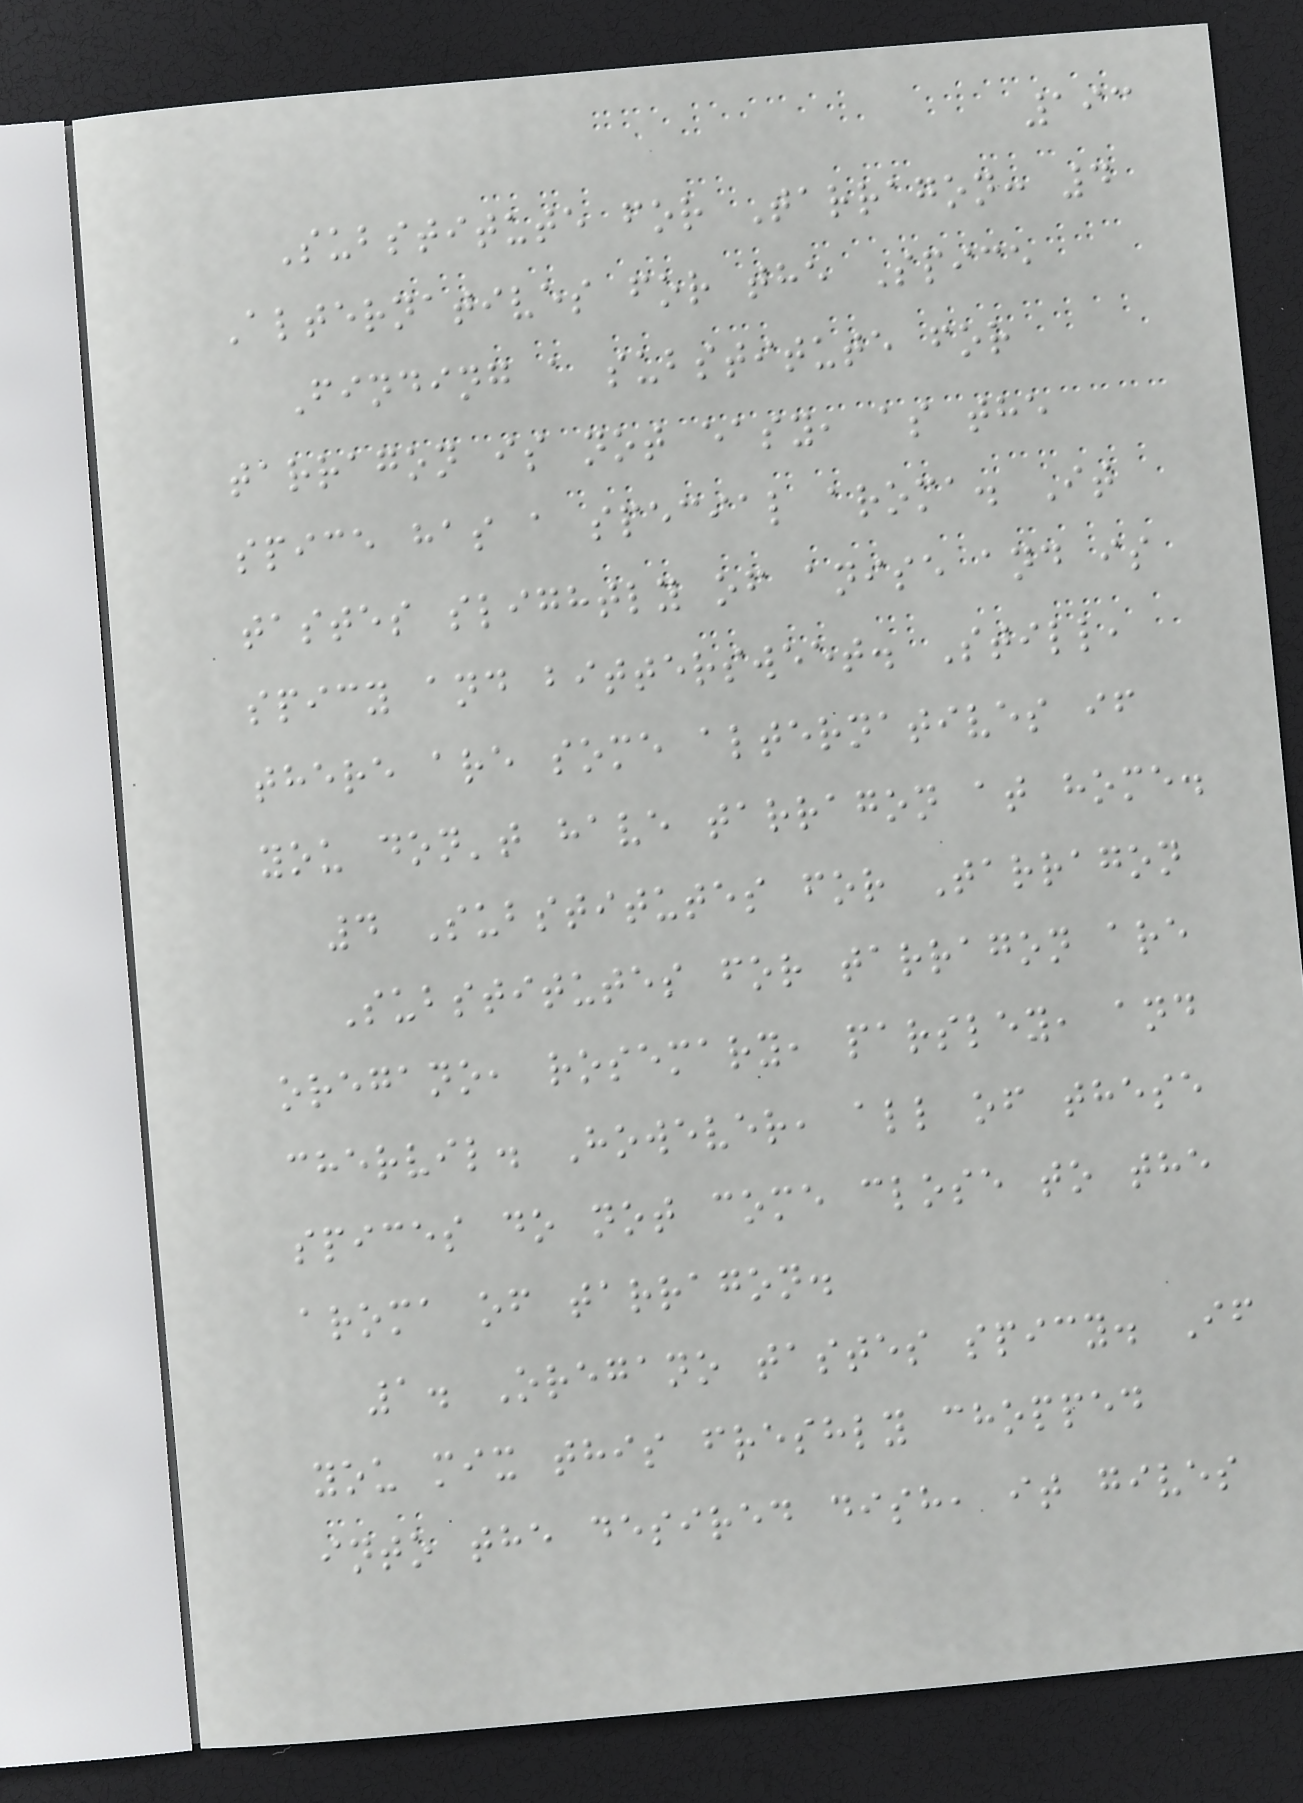193
Substitute for Tarragon: 4
Alternatives for the Spice
Finding a substitute for
tarragon is not easy, as the
spice has a special aroma. It
tastes slightly of anise and is
spicy and bittersweet. Still,
there are some alternatives if
you don't have tarragon at home.
4 Substitutes for Tarragon
Substitutes for tarragon are
oregano, rosemary, parsley, and
chervil. However, all of these
spices do not come close to the
aroma of tarragon.
1. Oregano tastes spicy. If
you mix this freshly chopped
into the desired dish, it gives
